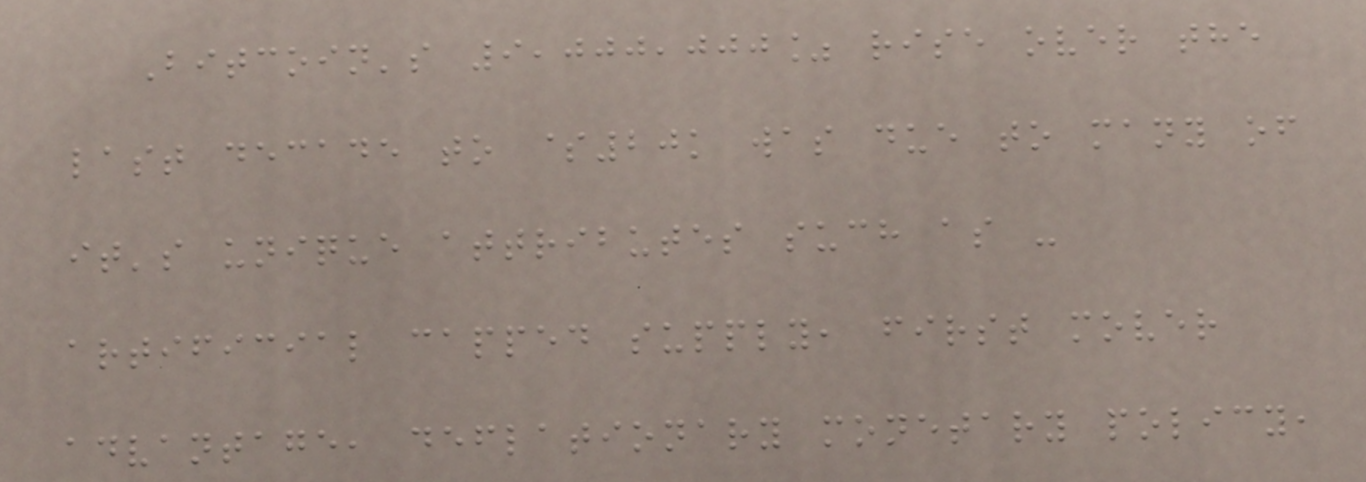Bitcoin's 9,000,000% rise over the
last decade to $20k was due to many of
it's unique attributes such as -
artificial capped supply, first mover
advantage, deflationary monetary policy,
